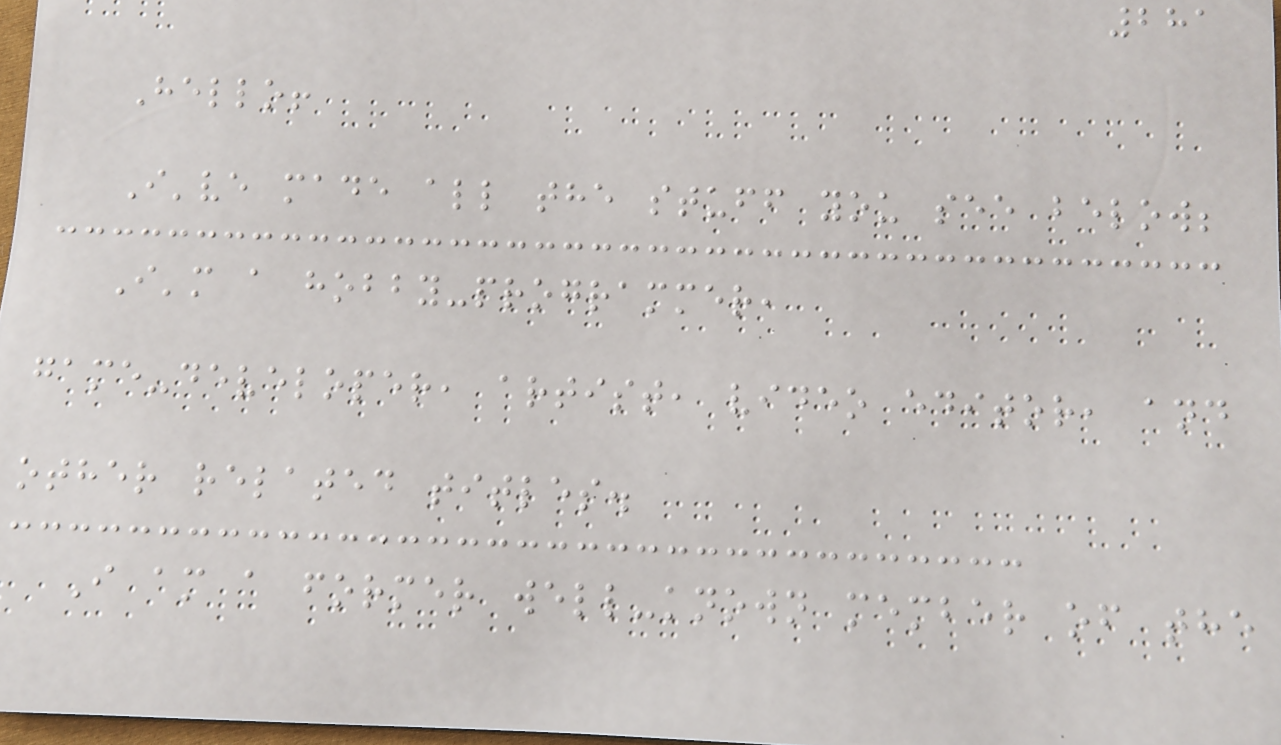281
Hello!
I've made all the stuff you see below;
I'm a hobby-programmer,
game-developer, artist, video editor, and
other related titles.
I am a former well-known member of the
